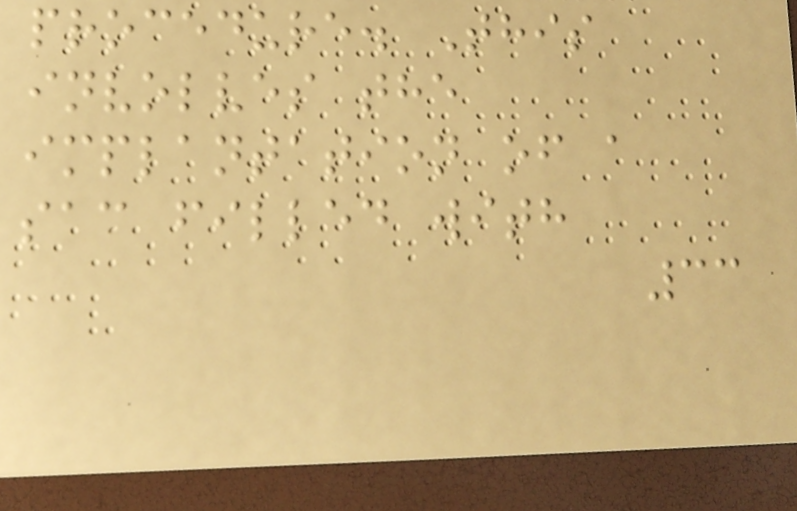procedure. This
involves the
implantation of a
sac filled with
33
